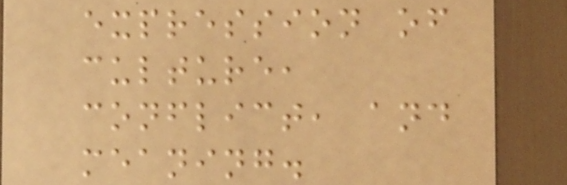expression of
culture,
conflict, and
meaning.
